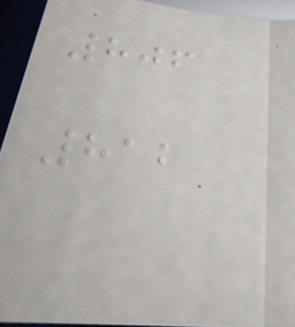806
812
